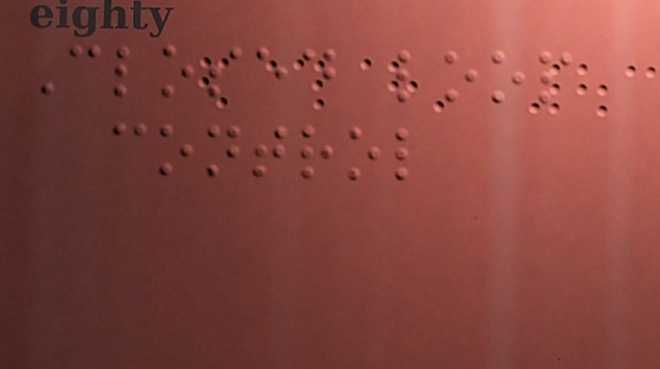Closed loop
control
